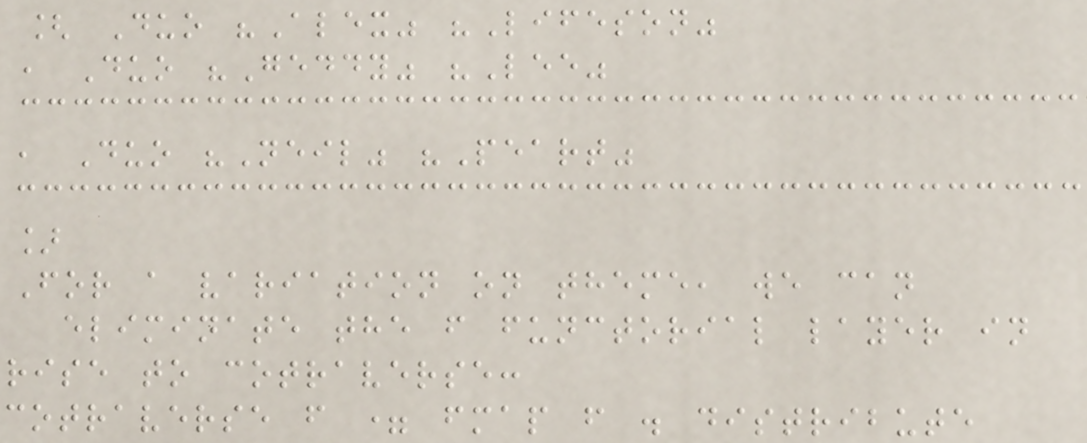[ Duo "Alex" "Lifeson"
, Duo "Geddy" "Lee"
, Duo "Neil" "Peart"
]
For a variation on theme, we can
eliminate the f functorial layer in
rise to cotraverse:
cotraverse f = fmap f . distribute
